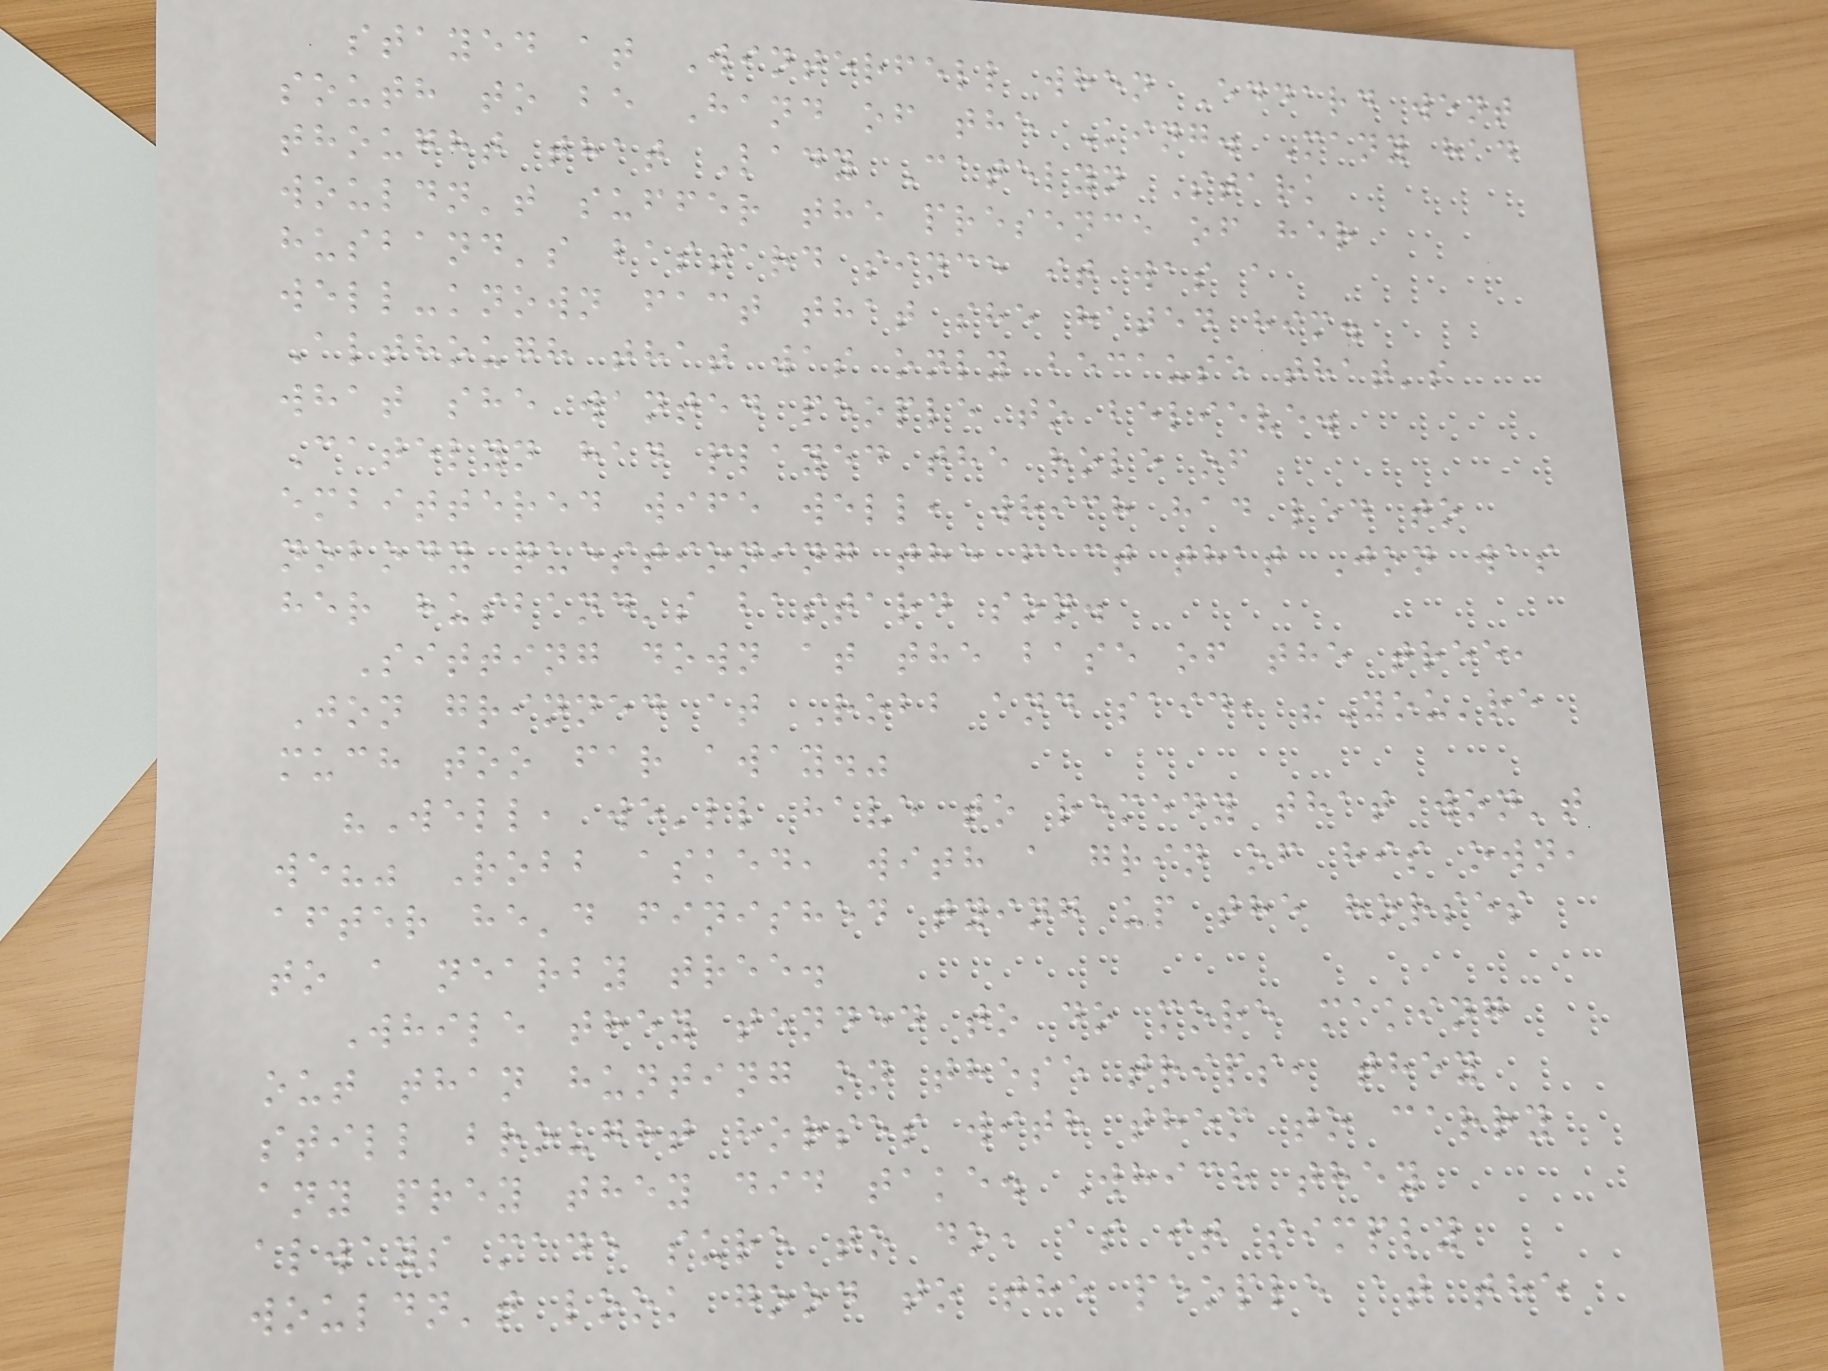stayed at Winterfell when Eddard went
south to be Hand of the King. Many had
thought that Lady Catelyn Stark
wouldn't suffer the presence of her
husband's bastard since it was a
well-known fact that she hated him.
Although that was only because that's
what she wanted people to believe.
Catelyn had played the role of
embittered wife well, which had led to
nobody questioning the fact that Jon was
her husband's bastard son.
Sitting down at the base of the tree,
Jon grinned at Robb and said, "You're
much too far away."
"Well, we'll have to remedy that won't
we?" Robb asked, with a grin of his own,
after he'd finished tying up the horses
to a nearby tree.
While they tended to do more making
out than hunting on these trips, they
still brought horses with them to carry
any prey they did take. Which they
always made sure to do, as it simply
wouldn't look good to the people at the
